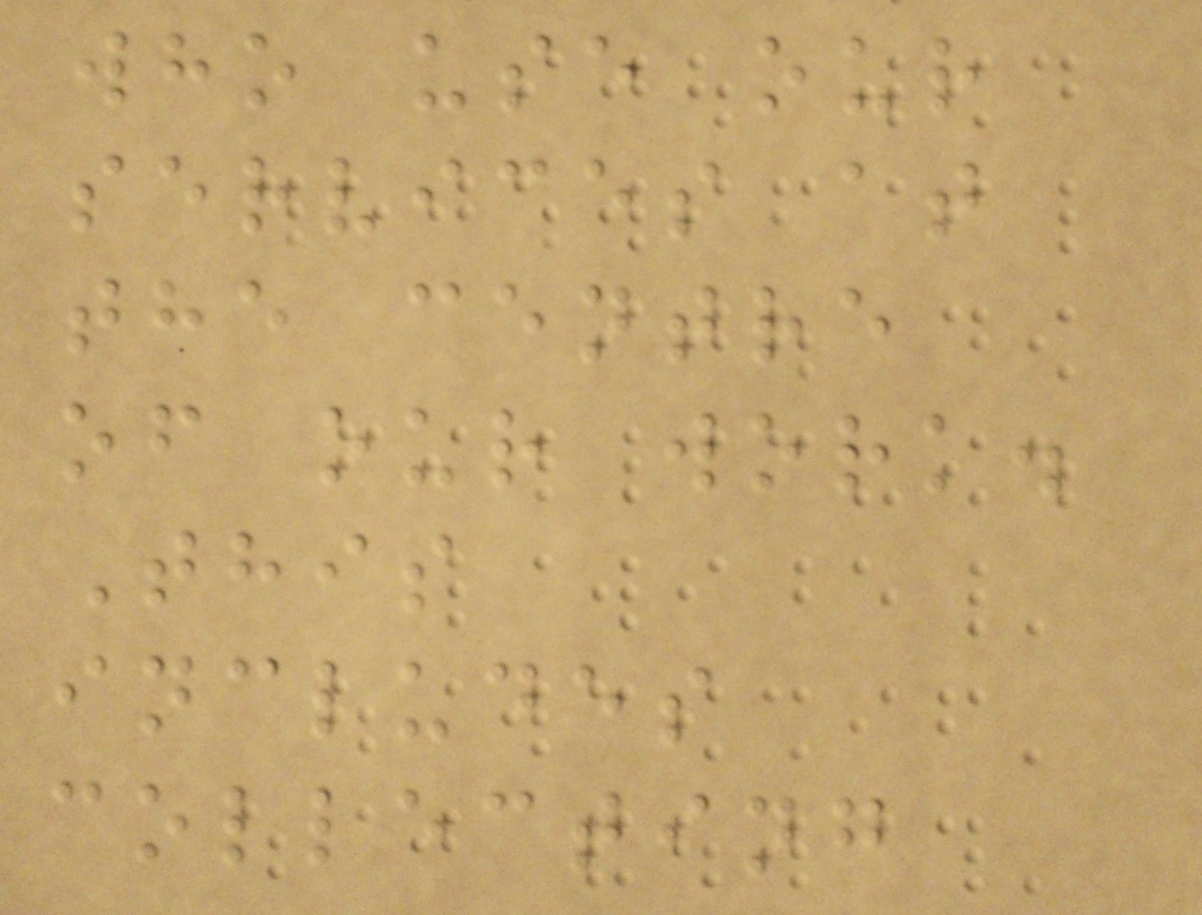who use our
services at
the centre
of our work.
This
includes
collecting
